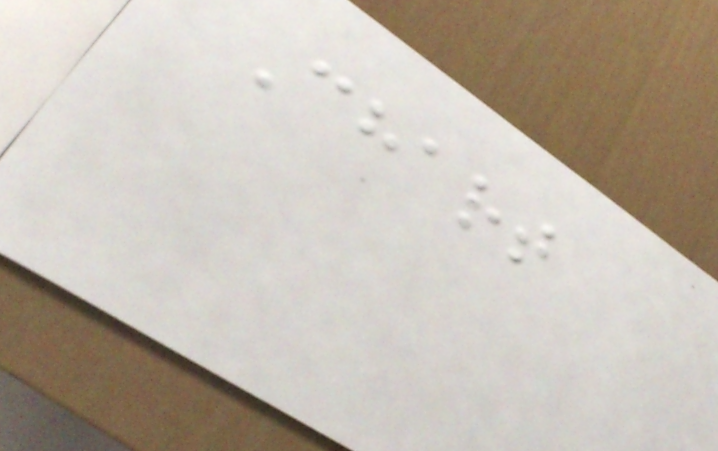Chart
